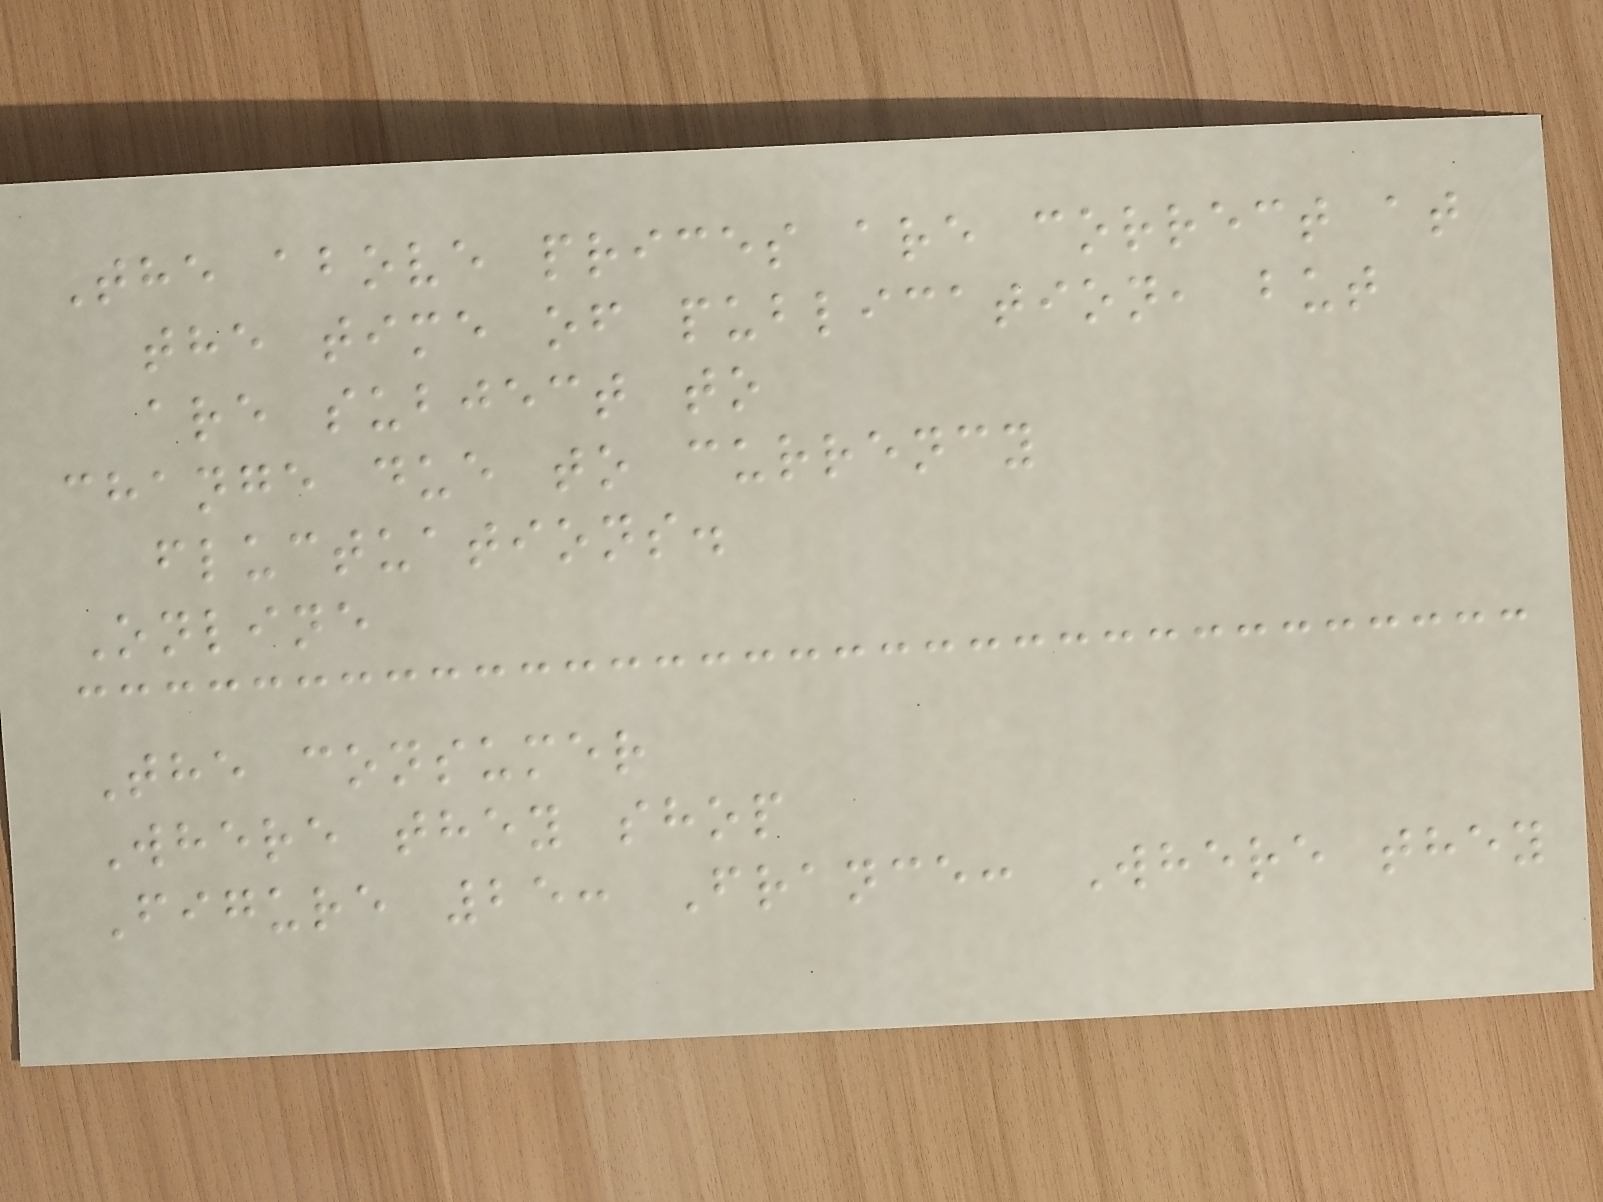The above prices are correct at
the time of publication, but
are subject to
change due to currency
fluctuations.
Online
The consumer
Where they shop
Figure 25: France: Where they
